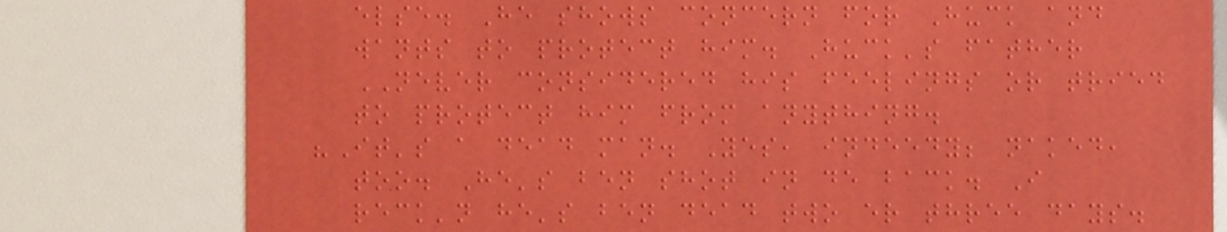else. He shows concern for Huck and
wants to protect him. Huck's father
NEVER considered his feelings or tried
to protect him from anything.
"It's a dead man. Yes, indeedy; naked,
too. He's ben shot in de back. I
reck'n he's ben dead two er three days.
